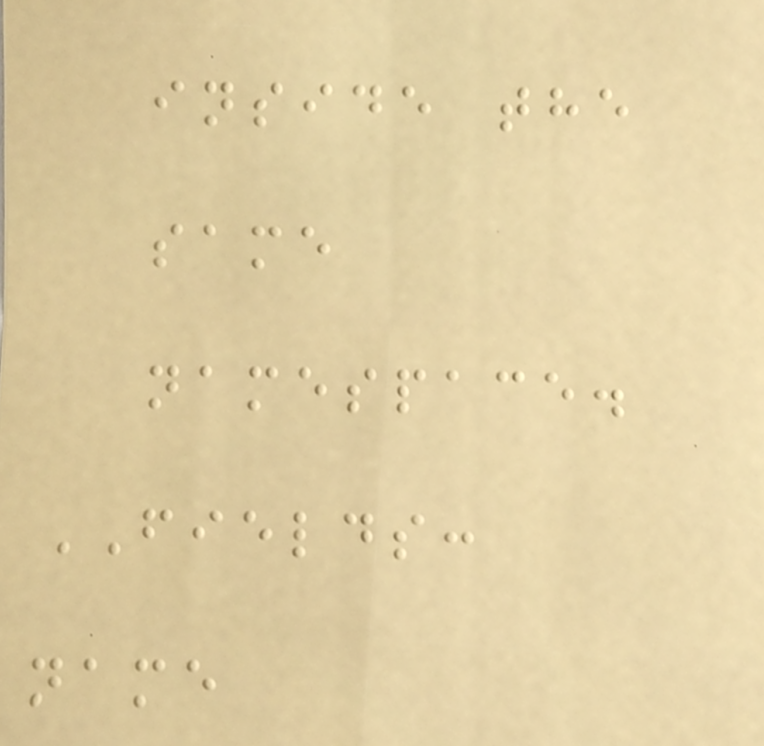inside the
same
namespace.
FIELDS:
name
